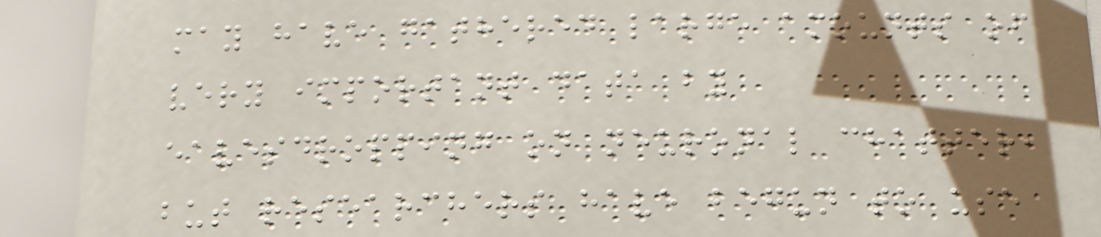may have gathered large amounts of
very important data by
eavesdropping on neuronal chatter,
but researchers have begun to use
